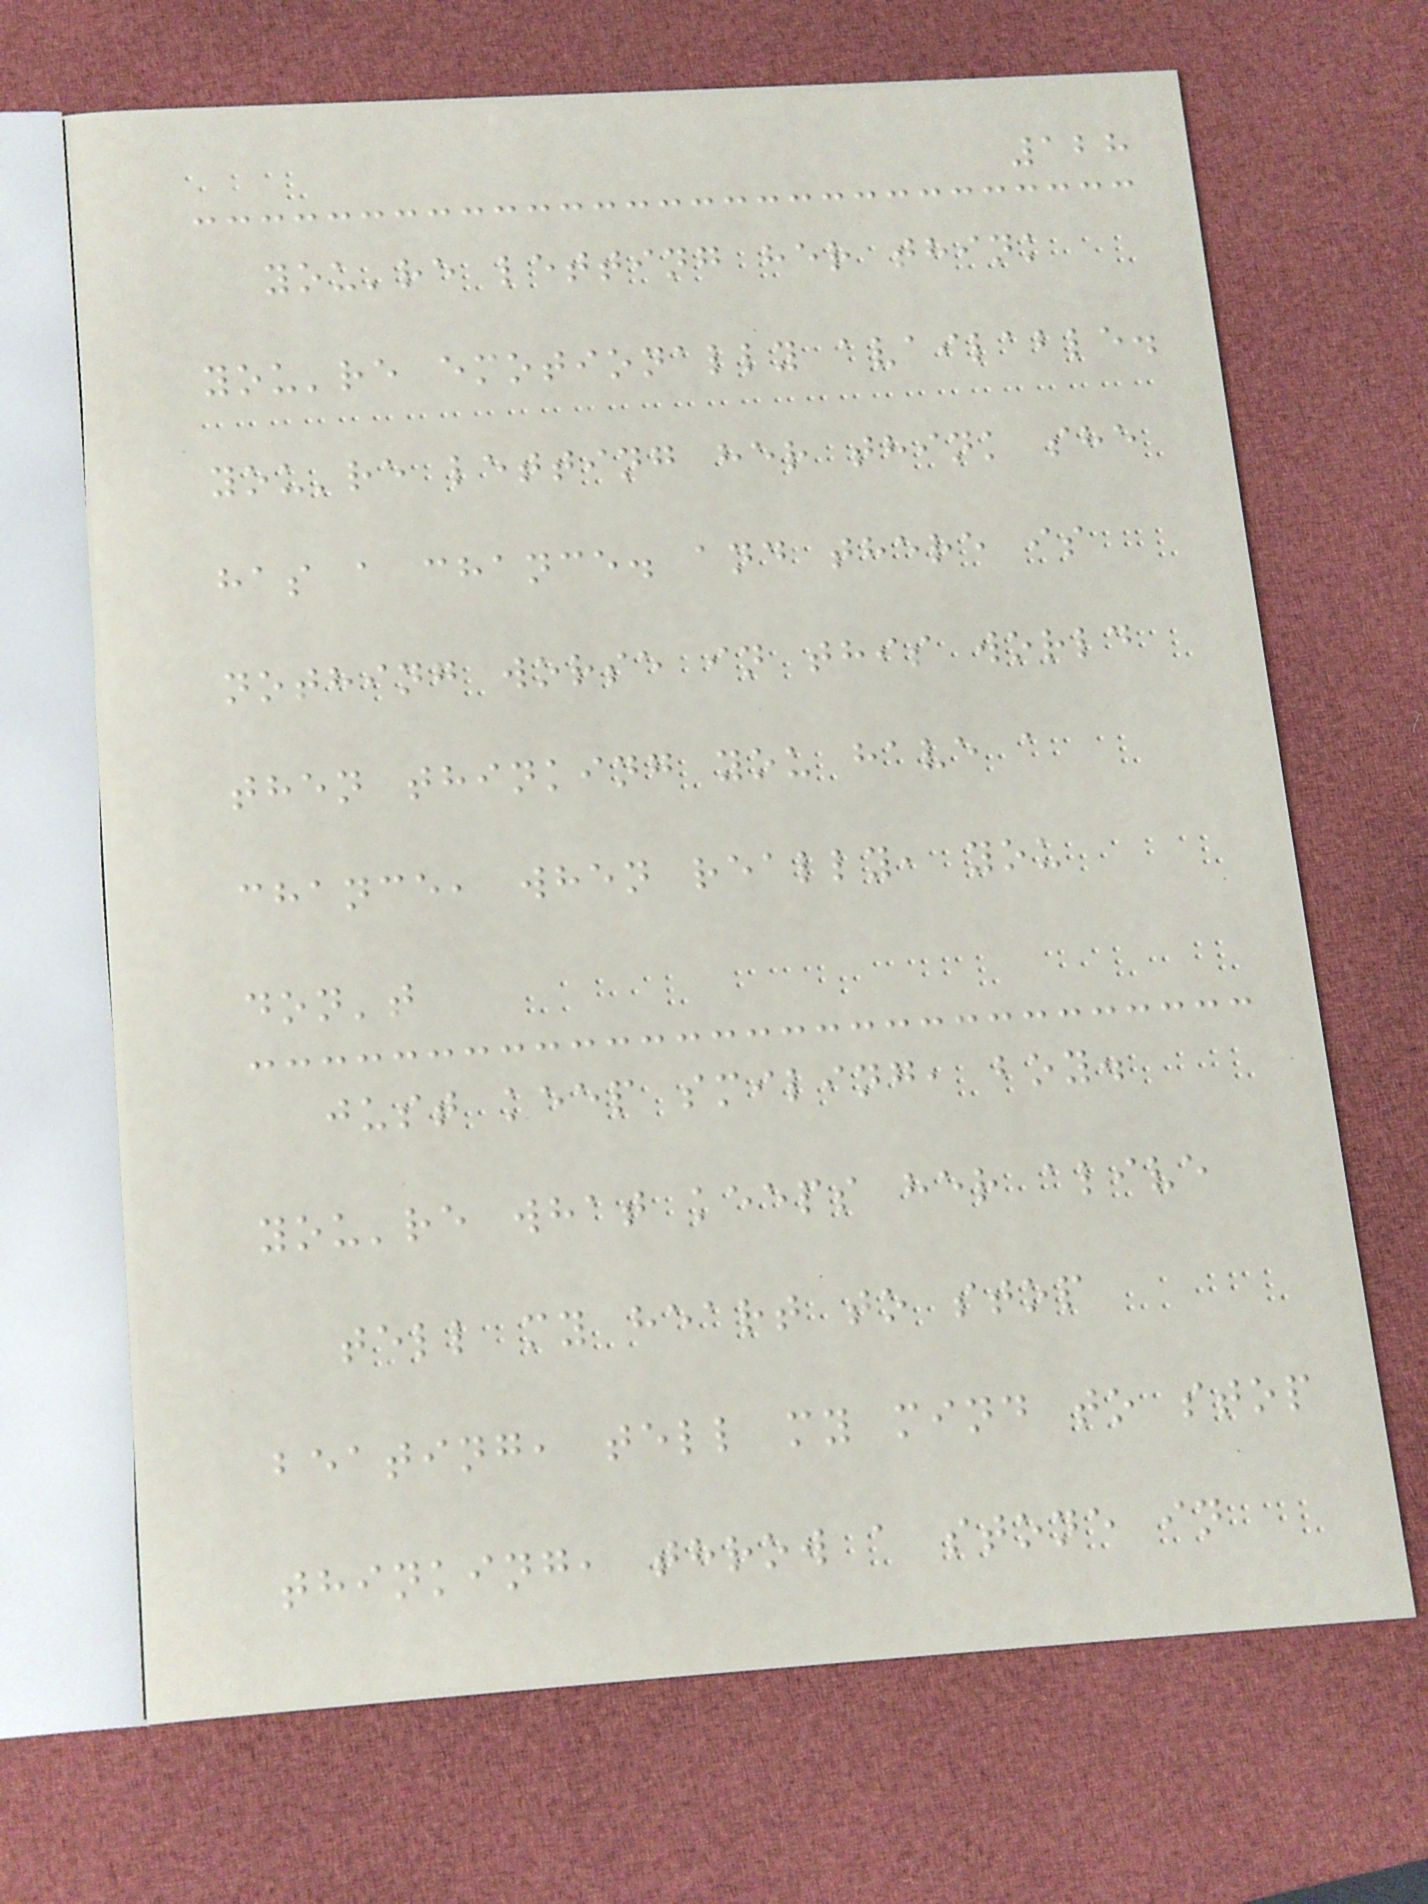128
you're letting her think
you're emotionally available.
you're letting her think she
has a chance. and there is
nothing worse in this world
then thinking you have a
chance, when really, you
don't
just keep smiling, boy.
you're what keeps her alive
tell my heart to stop
beating, tell my mind to stop
thinking, throw a stone in
